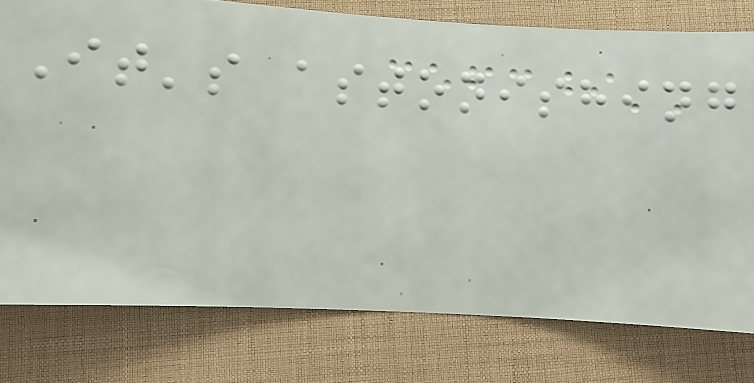It's astonishing
